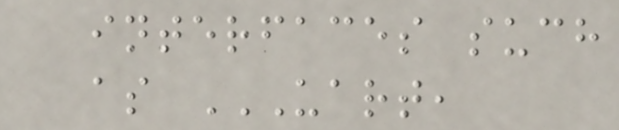interfaces such
as UART,
